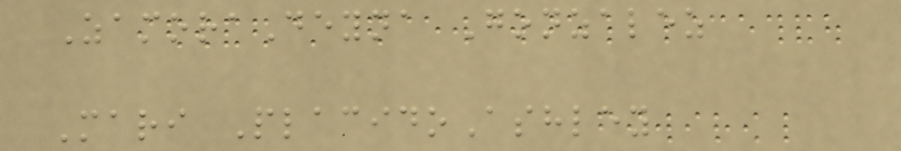ZamoraDeyna Gonzalez
Mari PlacidoAshley
